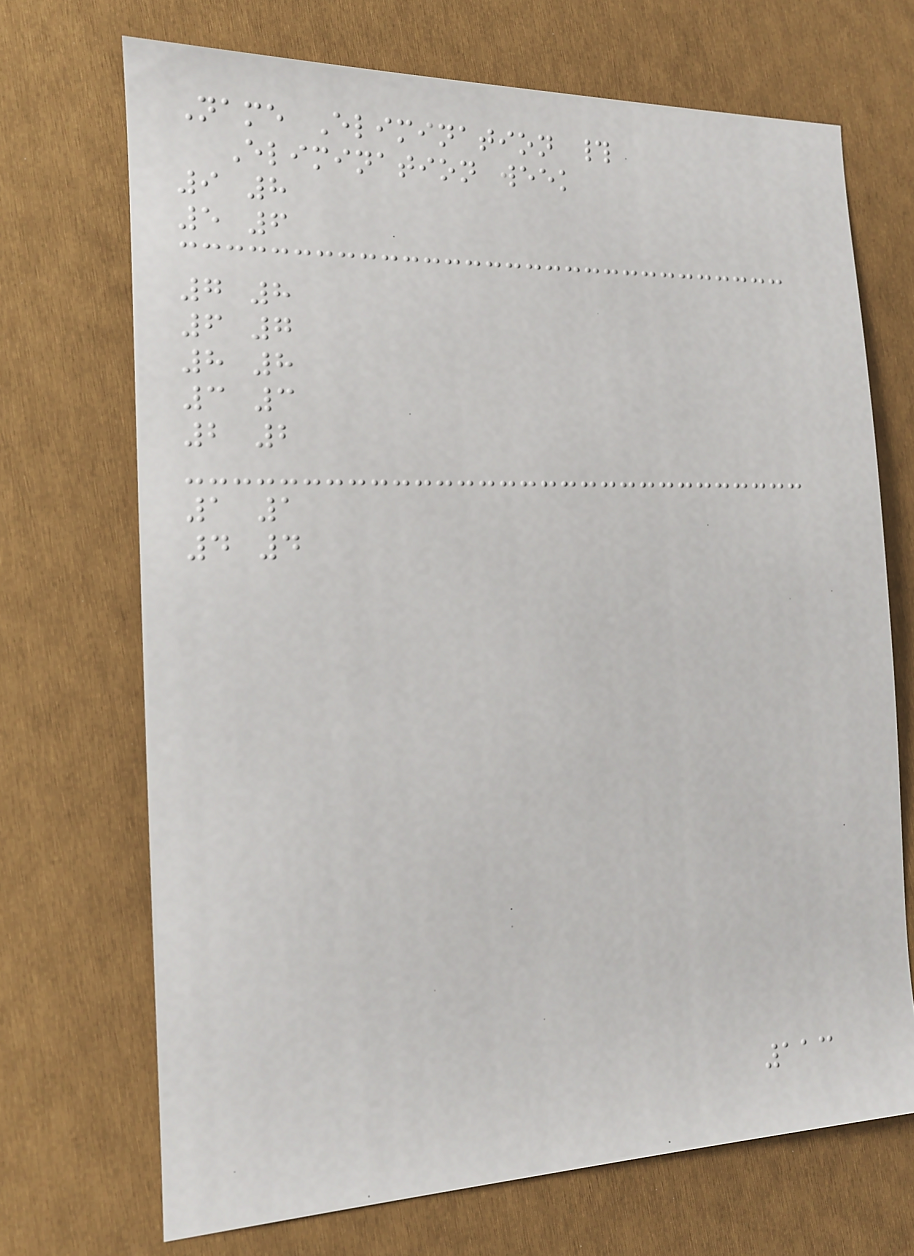Name Elimination #
Elimination week
9 8
5 6
7 8
6 7
8 8
3 3
2 2
1 1
4 4
113
